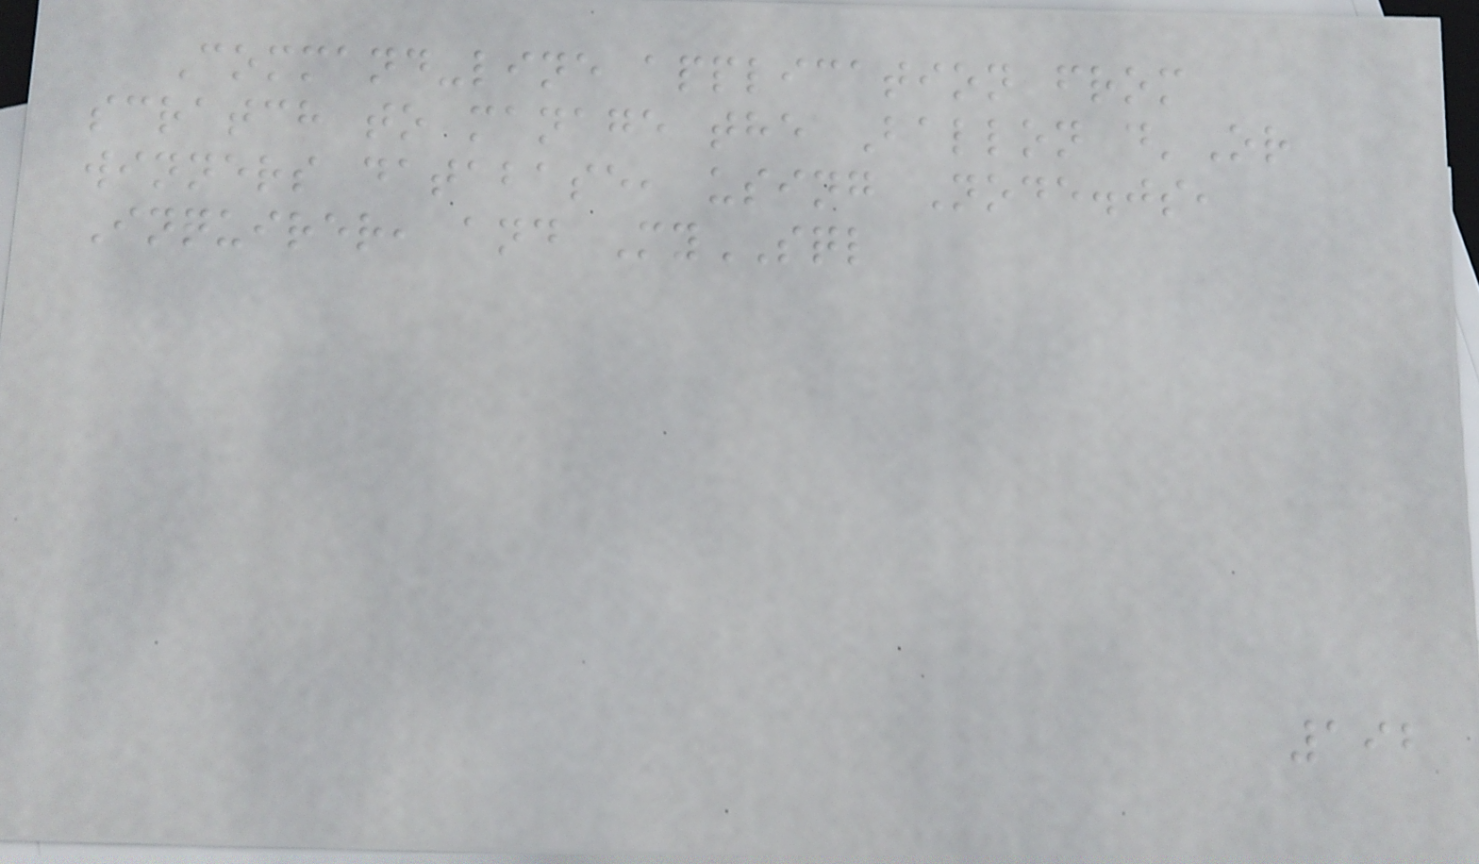Command-line application from
scratch to manage the Ballon d'Or
winners database, using Node.js,
Inquirer, and MySQL
192
